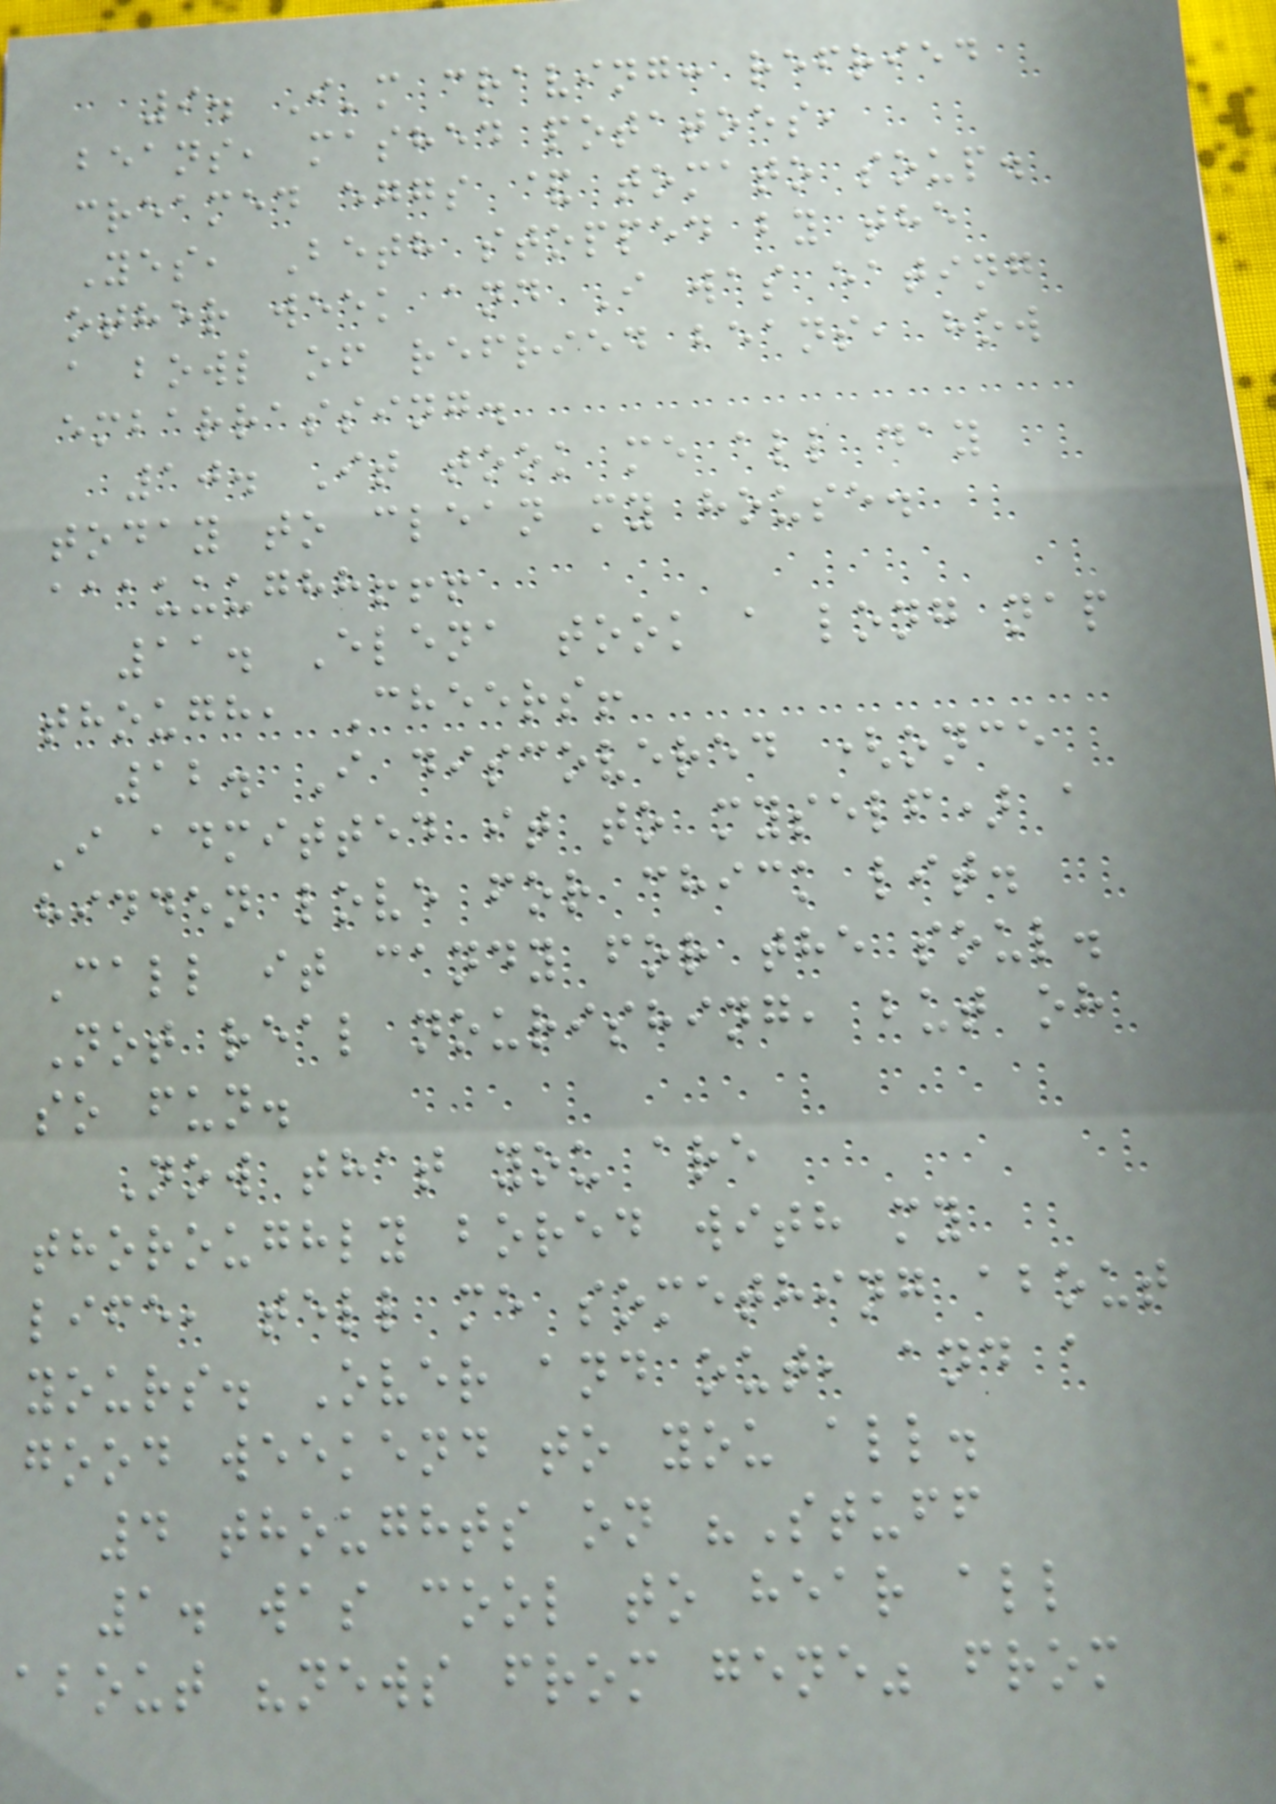9. I'm craving: refried
beans, mashed potatoes,
creamed eggs & tomato soup.
Yes, Beth stopped by the
other week and I was eating
a bowl of refried beans, how
embarrassing.
10. It took me all day
today to clean my house.
aaauuughh!!!
11. Elena took a long nap
though, Cheers!
12. I discovered (once
I admitted it to myself) a
hidden love for chick lit.
Call it candy for the soul.
Not real nourishing, but oh
so fun.
Now that you are
thoroughly bored with my
life, tell me something about
yours. Over and out, and a
good weekend to you all.
4 thoughts on "Stuff
1. was cool to hear all
about "news from gene" from
